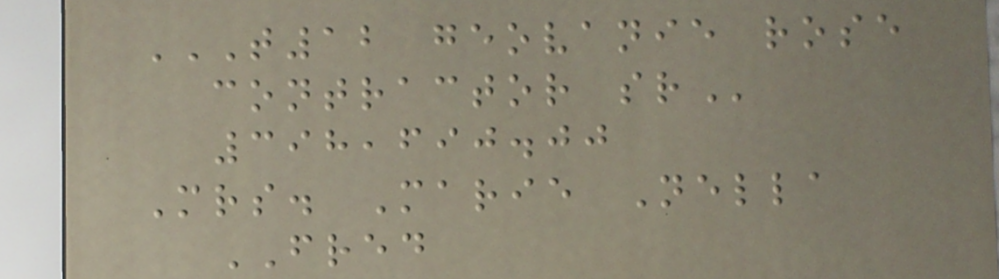T12 GEOVANIE ROSE
CONTRACTOR SR
398,690.00
Mrs. Marie Nella
FRED
